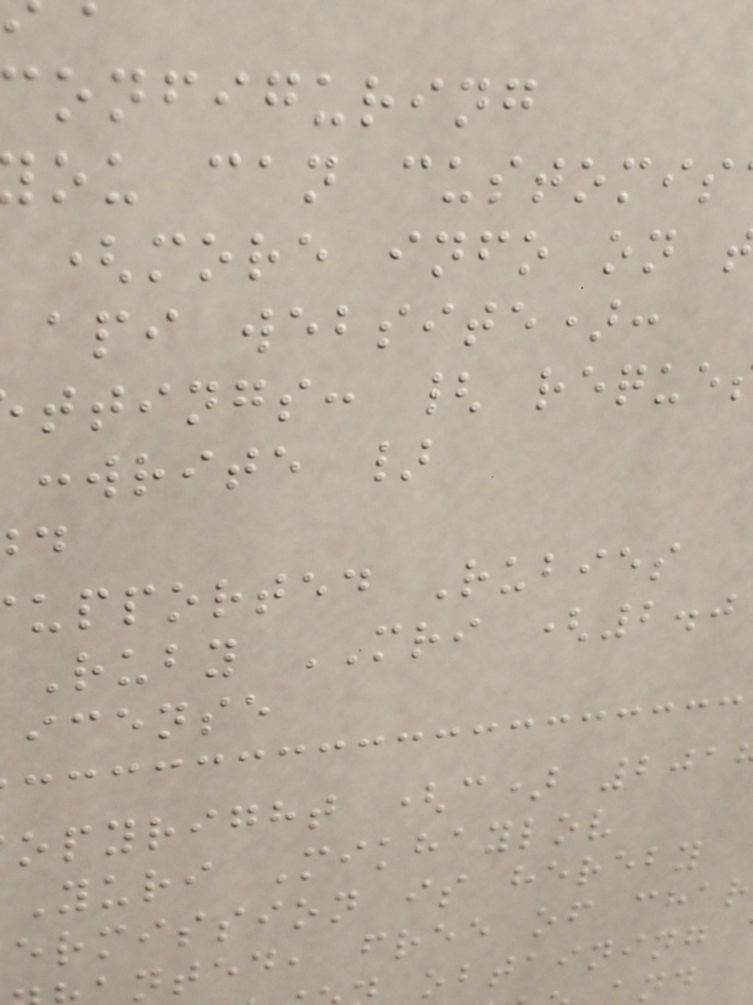onfiguring
ou can customis
(more info on
api website):
ttings: { reque
:write }
upported Rubies
Ruby MRI (2.0
icense
opyright (c) 201
Yuri Mikhaylov
ermission is hereby
nted, free of char
obtaining
